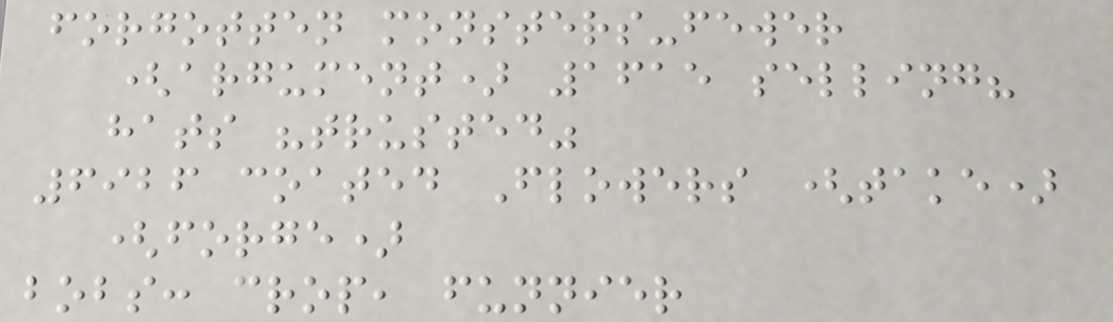forgotten monsters-fewer
(argument) 1615 selling?
hats "trusted"
6926 coated Flowers (take)
(forge)
bobs: crop, funnier
